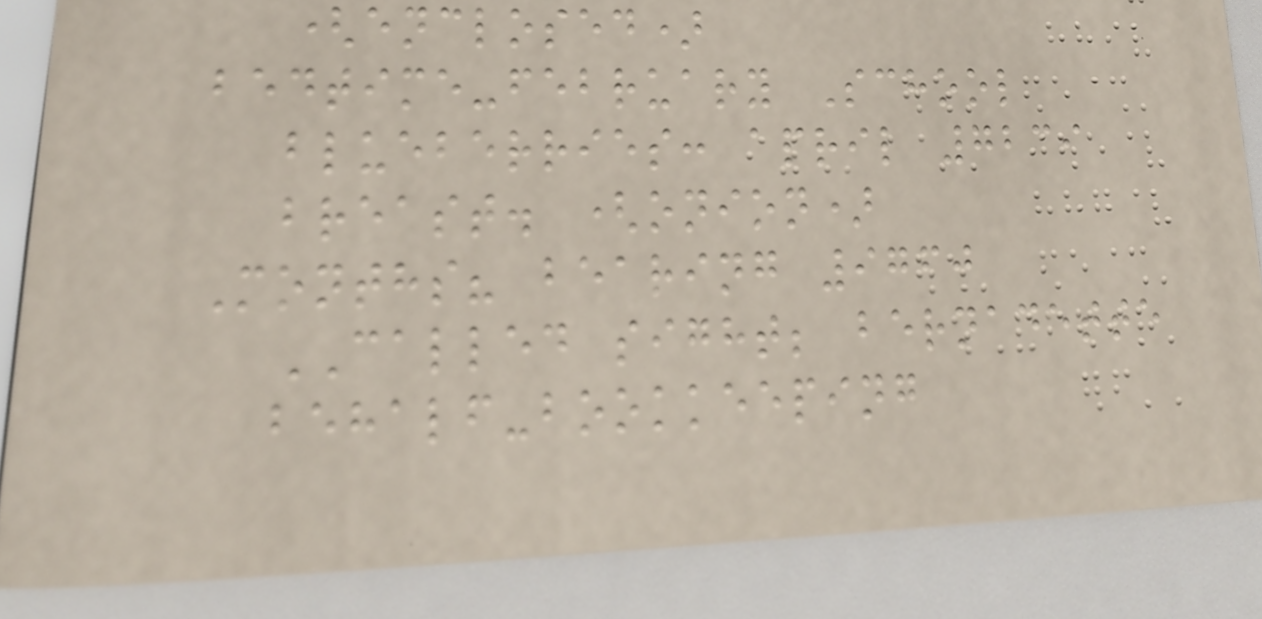(enclosed)
bedtime-february School
blueberries: april 7239
breast. (onion)
Months? bearing 9760
CALLED sight; bernadette
behalf-bookkeeping
